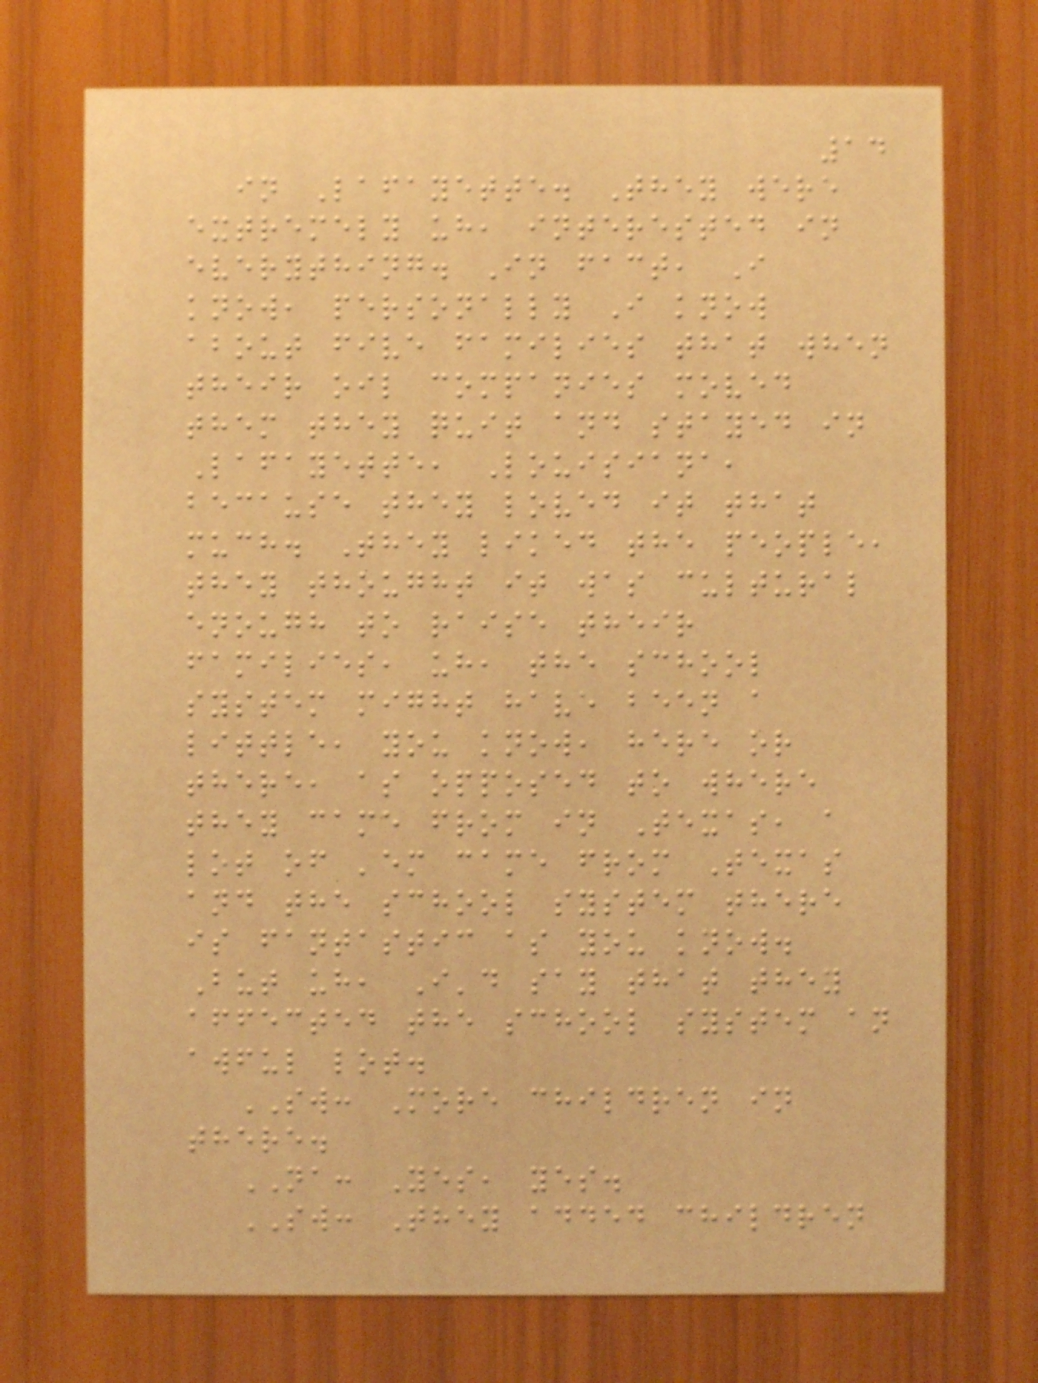14
in Lafayette. They were
extremely uh, interested in
everything. In fact, I
know, personally I know
about five families that when
their oil companies moved
them they quit and stayed in
Lafayette, Louisiana,
because they loved it that
much. They liked the people,
they thought it was cultural
enough to raise their
families, uh, the school
system might have been a
little, you know, here or
there, as opposed to where
they came from in Texas, a
lot of 'em came from Texas
and the school system there
is fantastic as you know.
But uh, I'd say that they
affected the school system an
awful lot.
SW: More children in
there.
NA: Yes, yes.
SW: They added children
